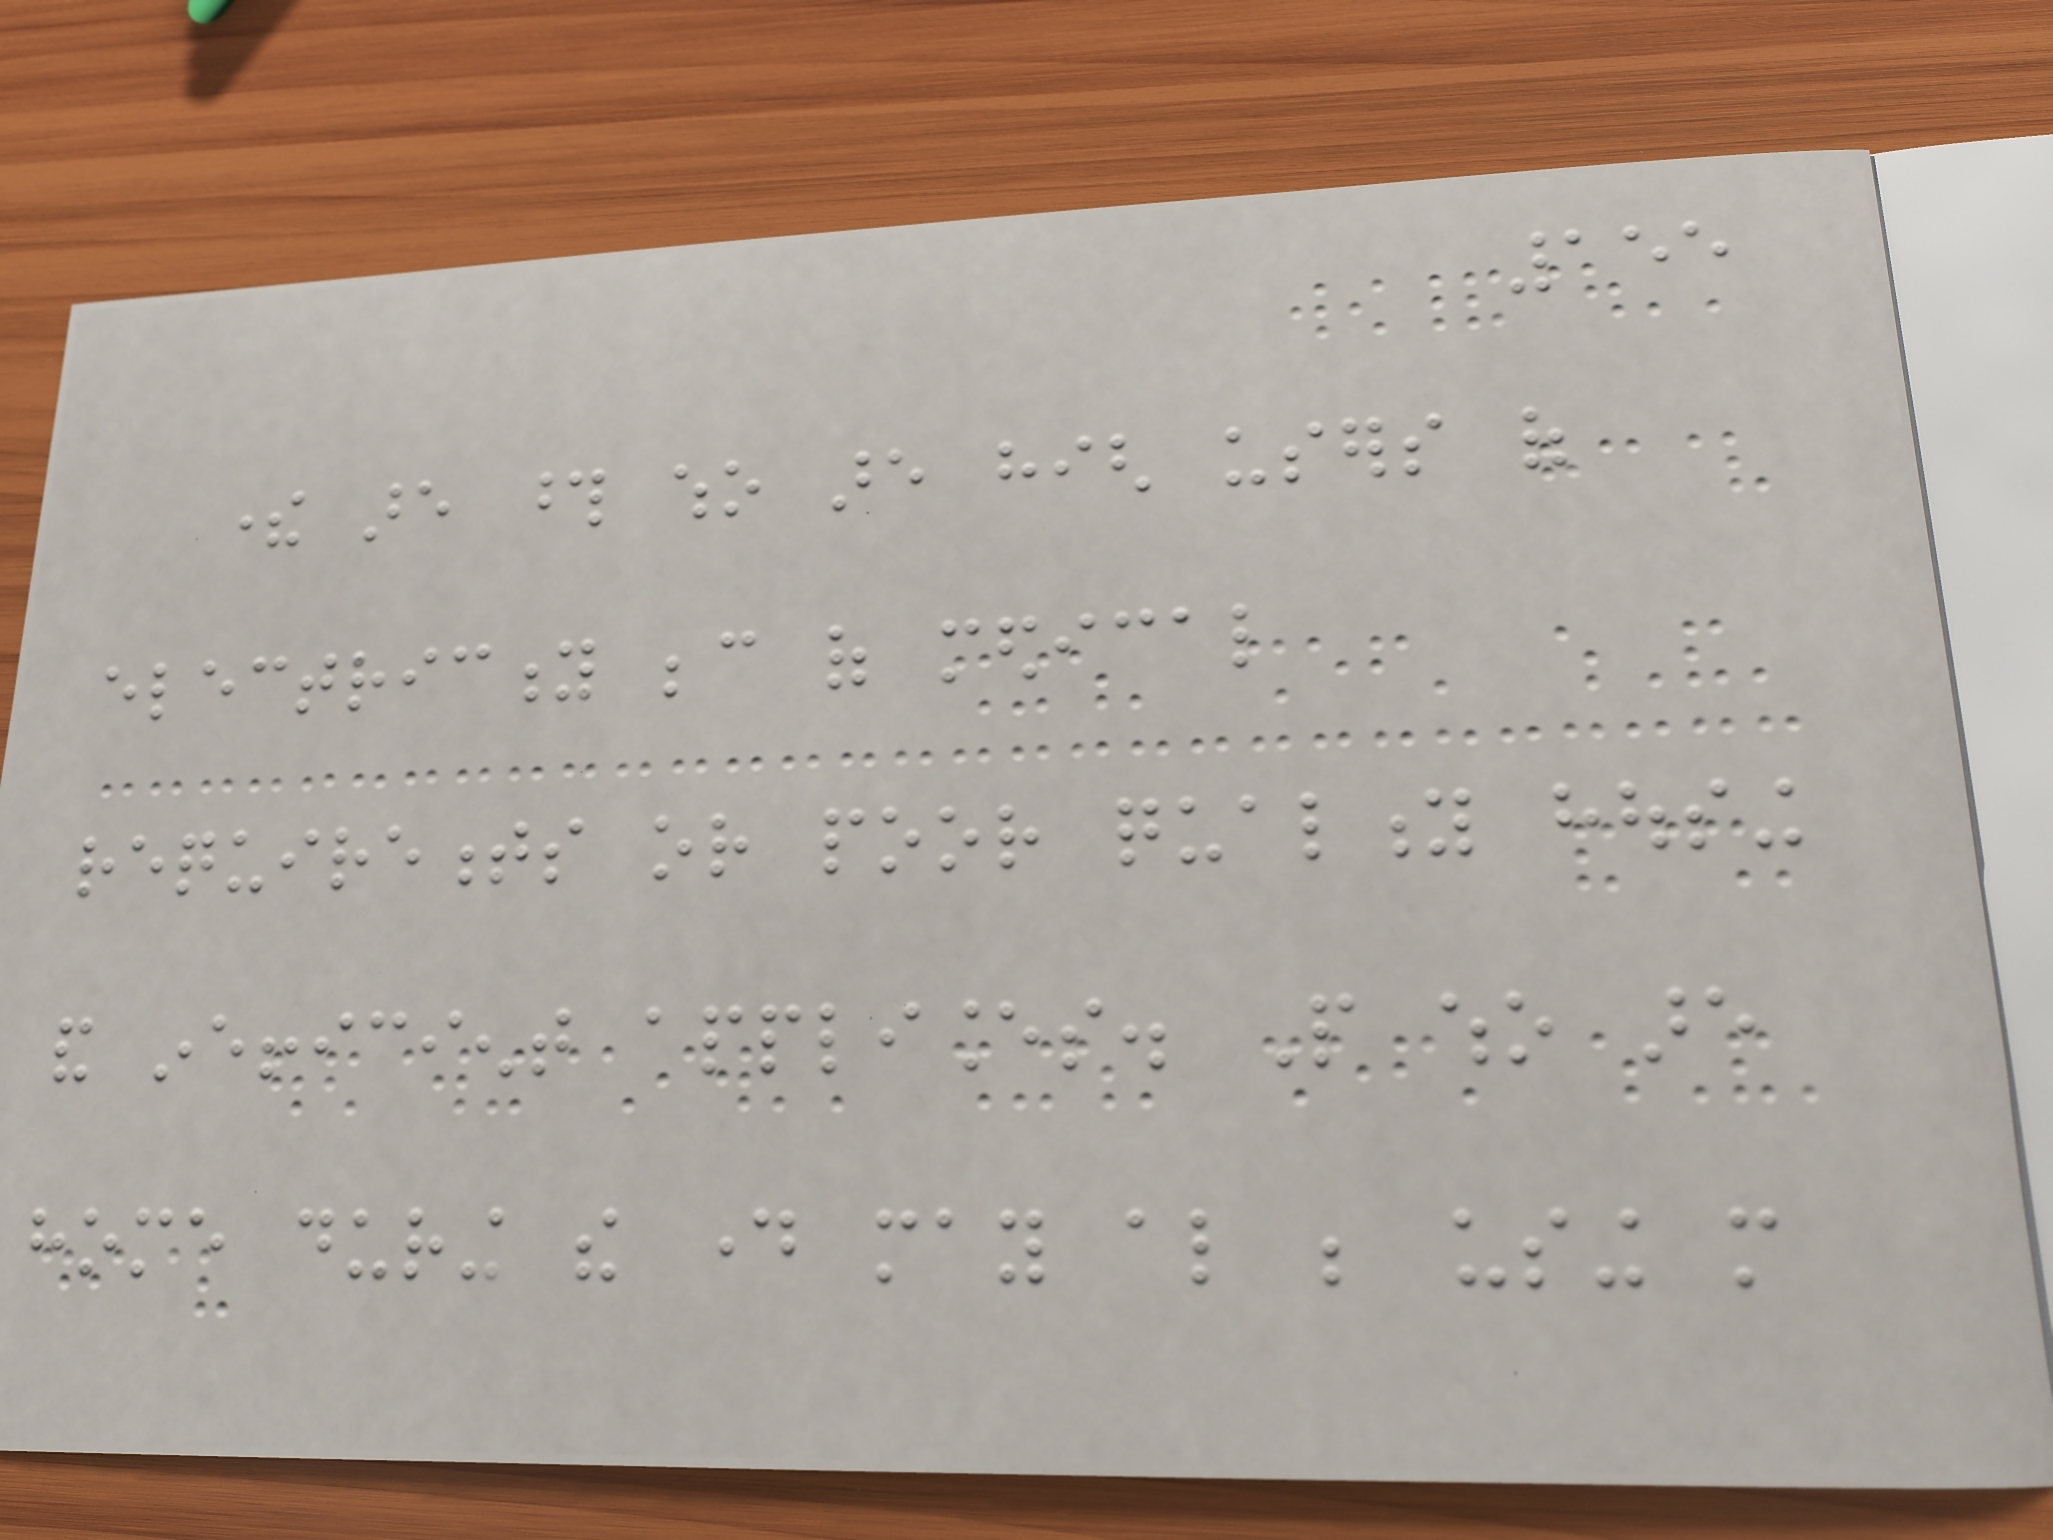155
there are those who are high users of
electricity because of medical
requirements or poor quality housing
and inefficient appliances. People who are
home during the day may also be using more
